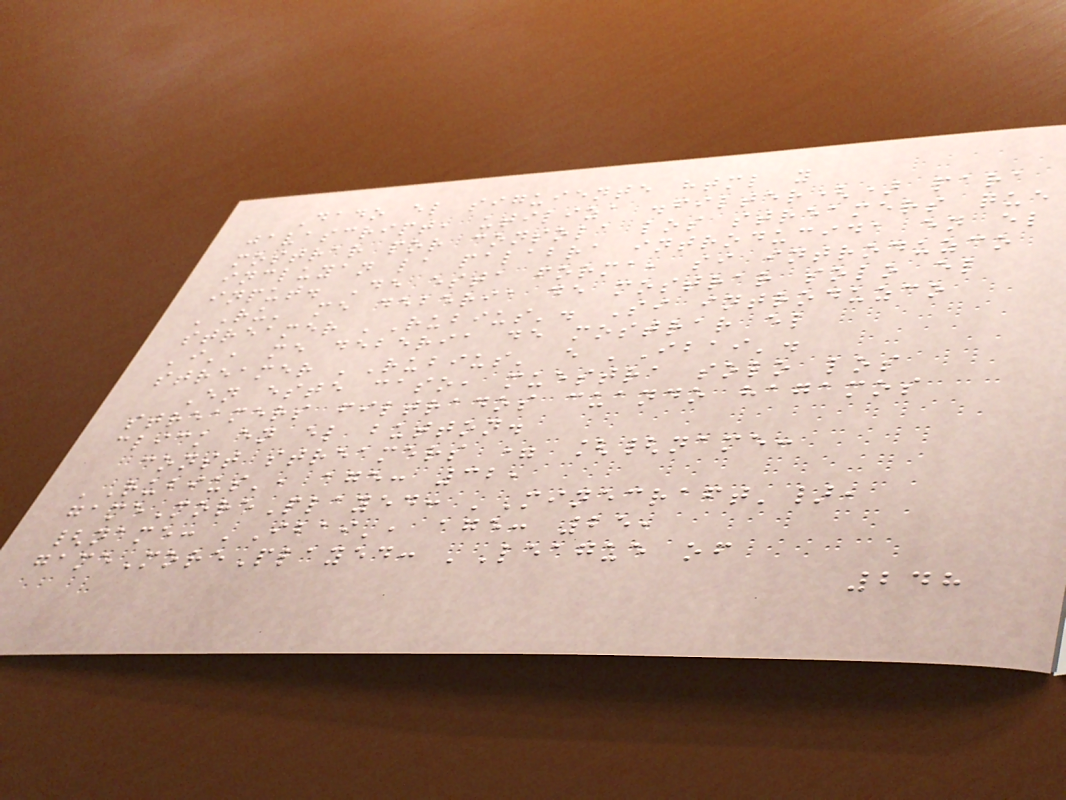Dado el siguiente html y
javascript, utiliza .filter() para
mostrar por consola los streamers que
incluyan la palabra introducida en el
input. De esta forma, si introduzco
'Ru' me deberia de mostrar solo el
streamer 'Rubius'. Si introduzco
'i', me deberia de mostrar el
streamer 'Rubius' e 'Ibai'.
En este caso, muestra solo los
streamers filtrados cuando hagamos
click en el button.
const streamers = [{name:
'Rubius', age: 32,
gameMorePlayed: 'Minecraft'},
{name: 'Ibai', age: 25,
gameMorePlayed: 'League of
248
